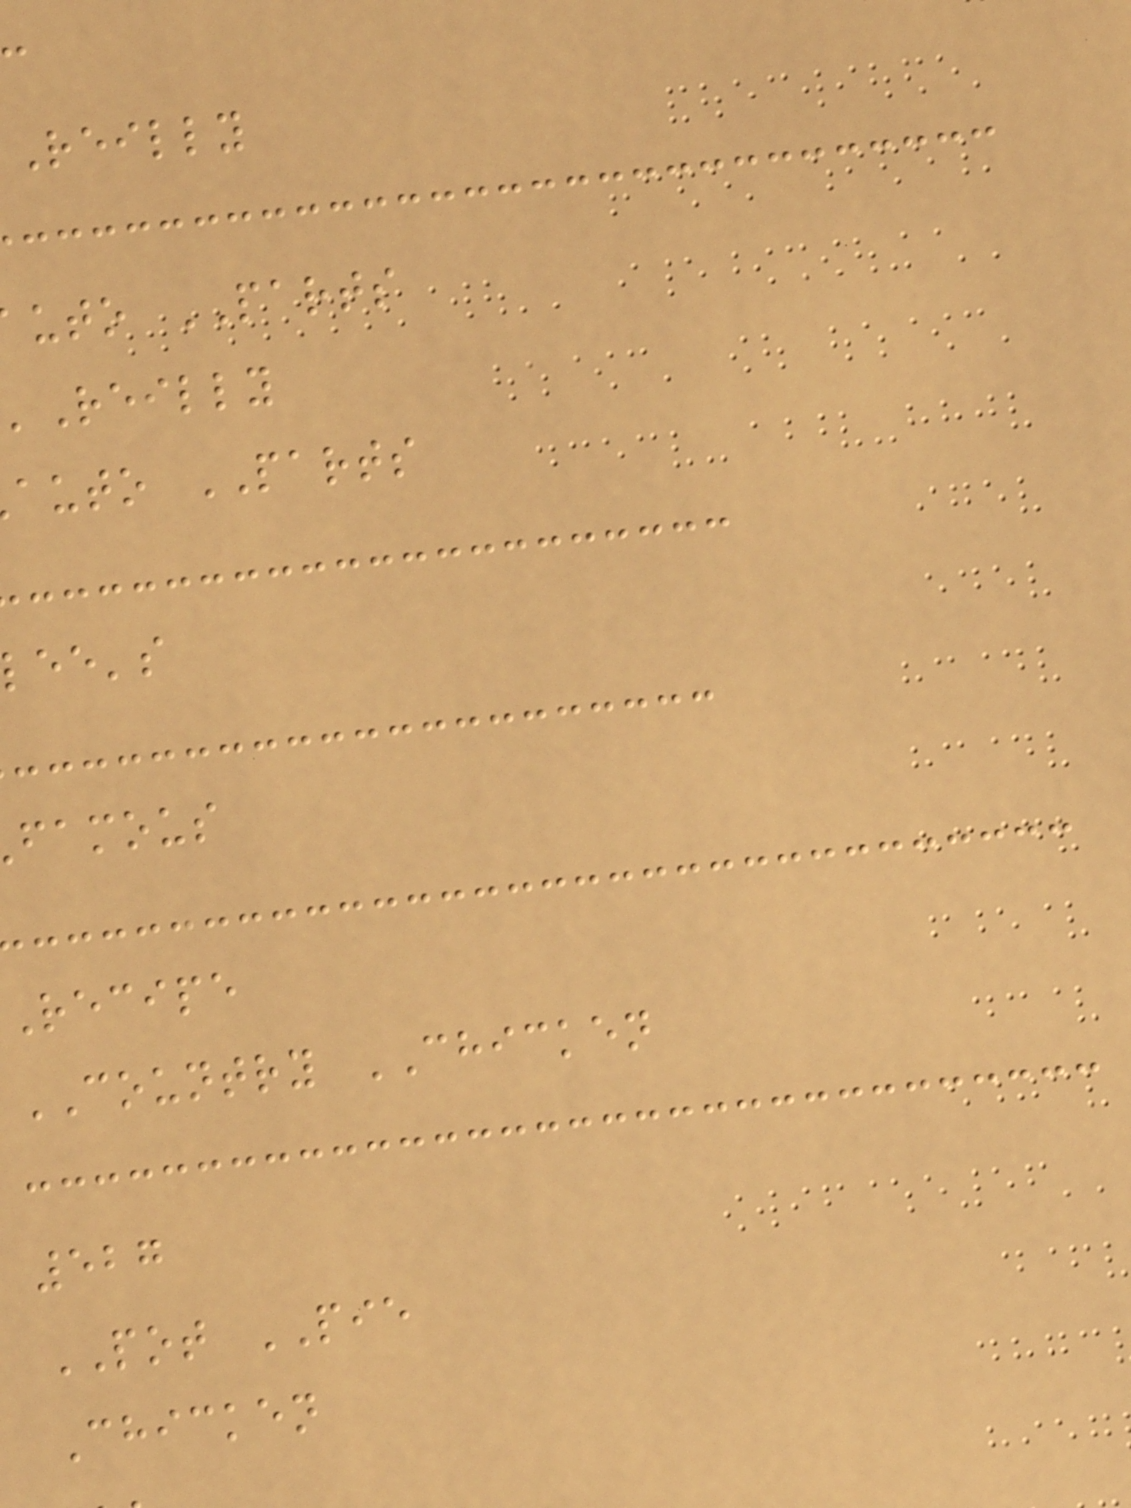Reilly
uto PARTS
'Reilly
auto PARTS
lee's
famous
Recipe
COUNTRY CHICKEN
527
POT PIE
Chicken
